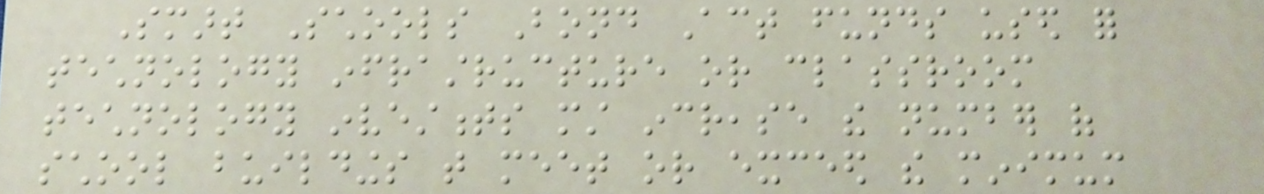Smart Schools Bond Act funds used for
technology infrastructure or classroom
technology investments must increase the number of
school buildings that meet or exceed the minimum
